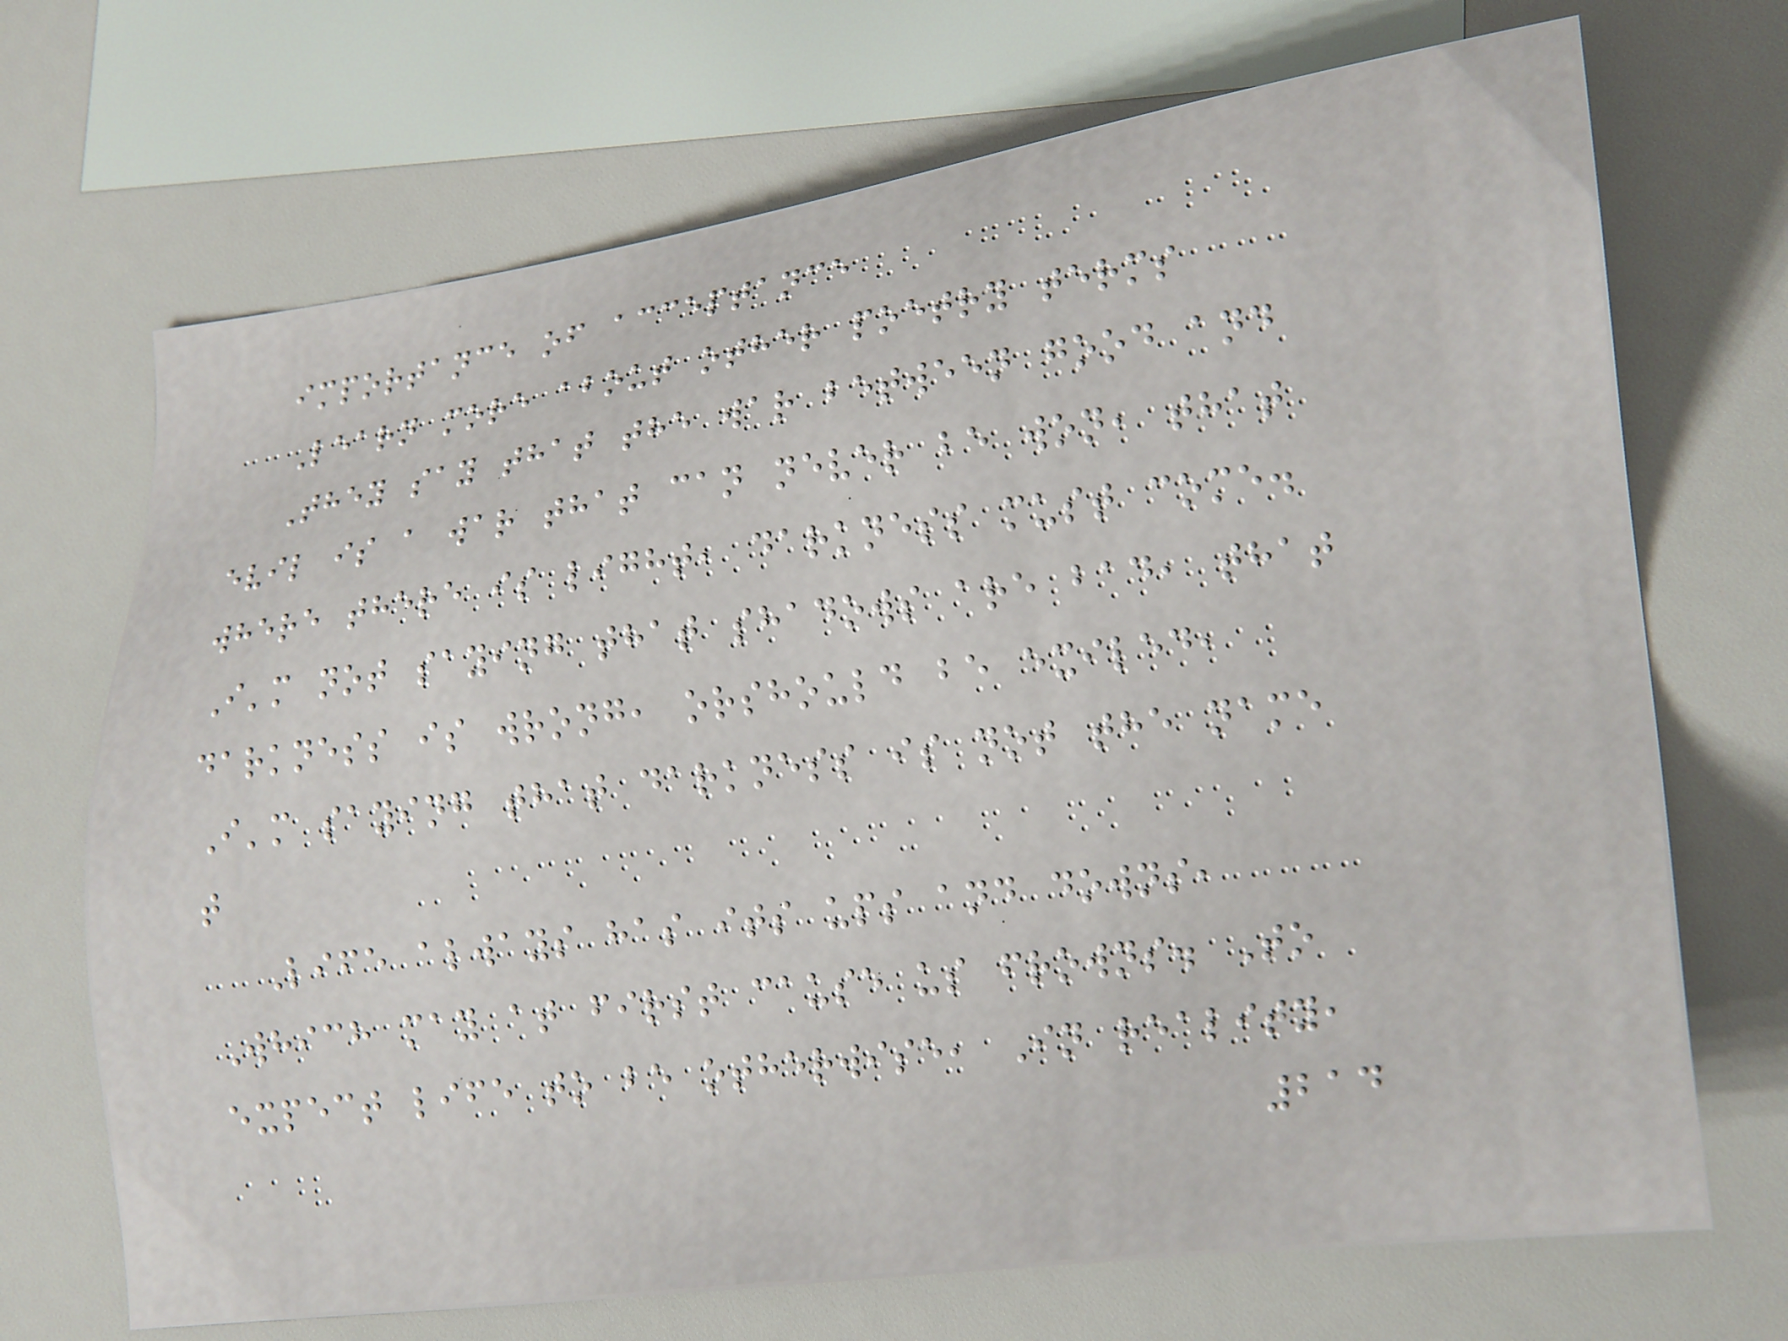importance of acceptance
Learn more about other poetry terms
They say that the war between good and
evil is a war that can never be won, that
where there is light, darkness must come.
I'm not saying that shadows are bad, that
darkness is wrong, orshould be exiled,
I'm saying that darkness is not the name
t
Life always has its ups and downs,
Which may at first cause us frowns. To
expect life to be otherwise, In reality,
214
